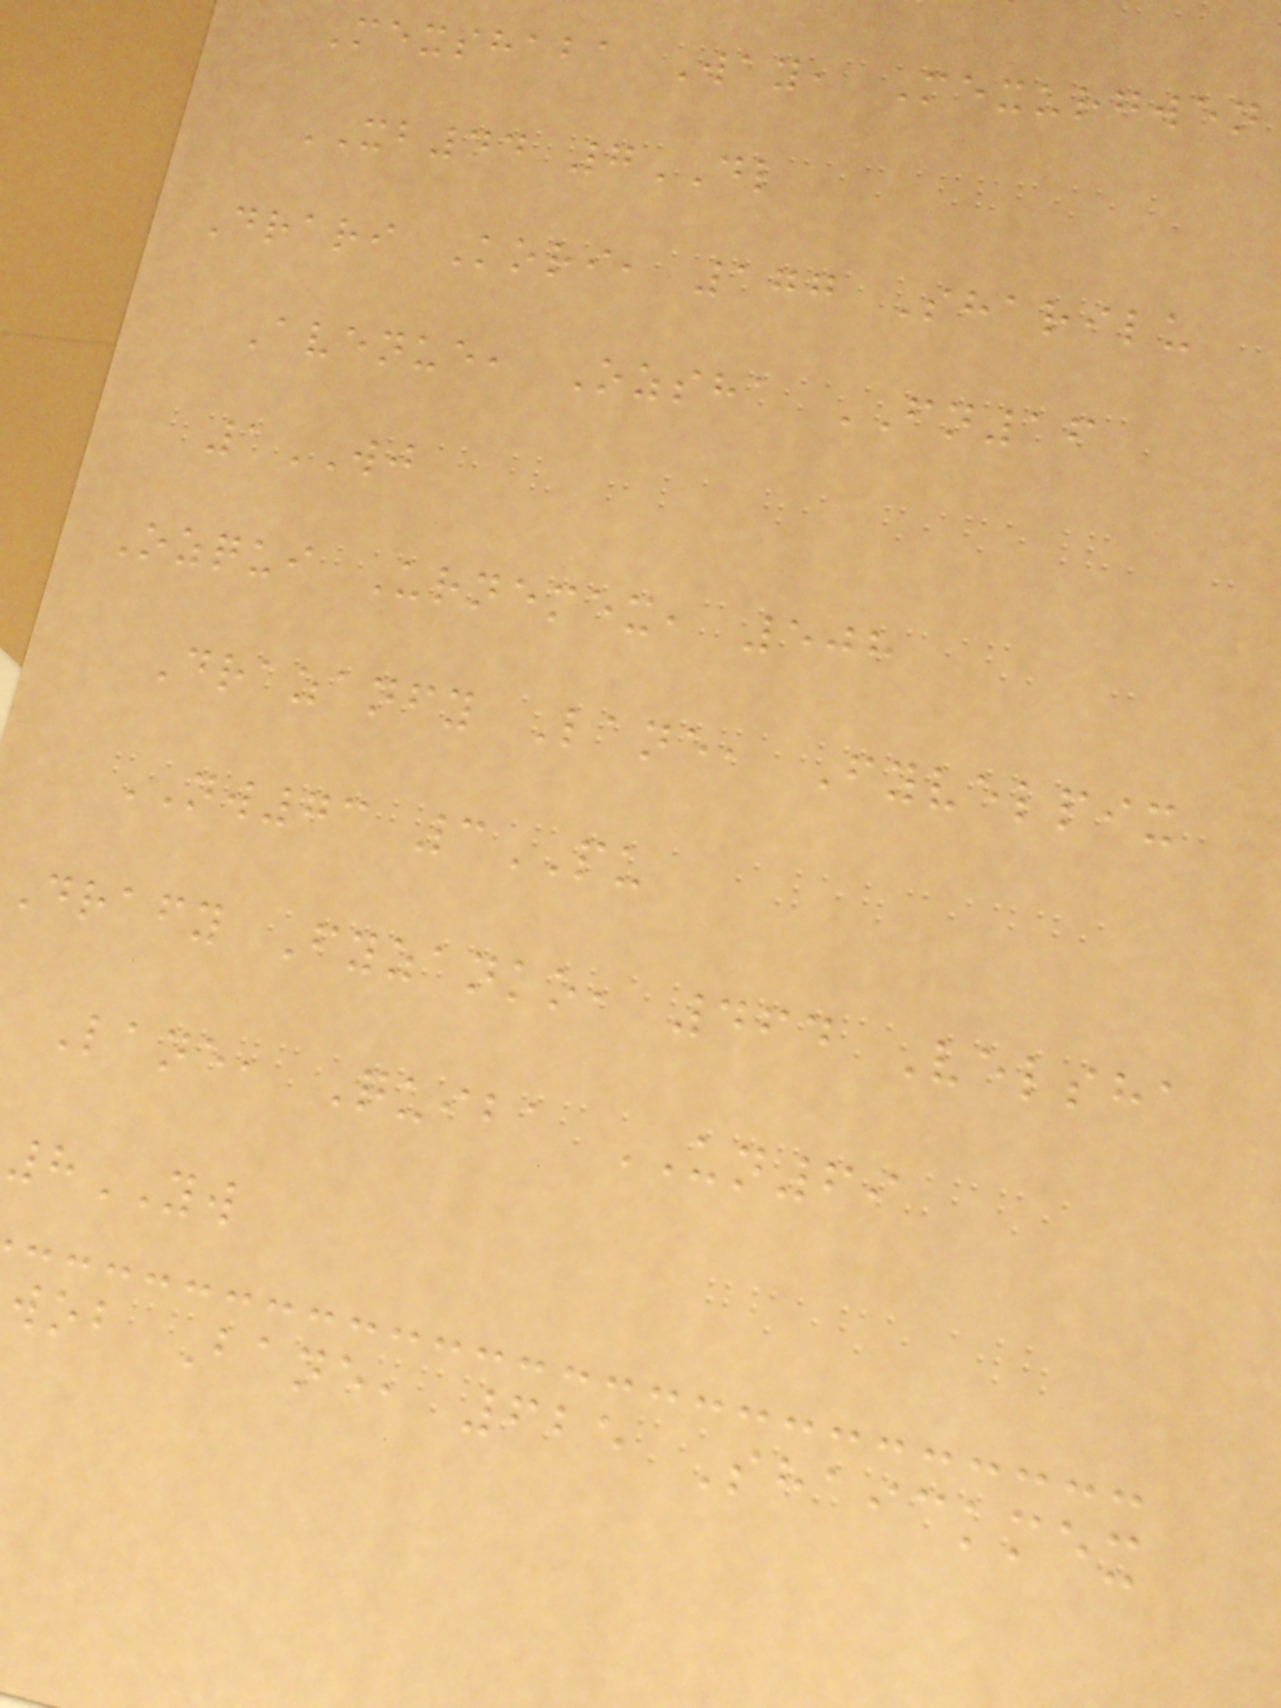Mexshaba Way, Mexurgwen
XB44 7DL
Drari Kori, 177 Sharilu
Avenue, Ozsha FN16
1WJ
Ozqui Urnemex, 508
Drazanfy Lane, Fyvelpix
NW73 3PU
Drafy Fyzanko, 464 Velsha
Lane, Quiba UN69
8YW
wob Bane, 625 Shaickmex
